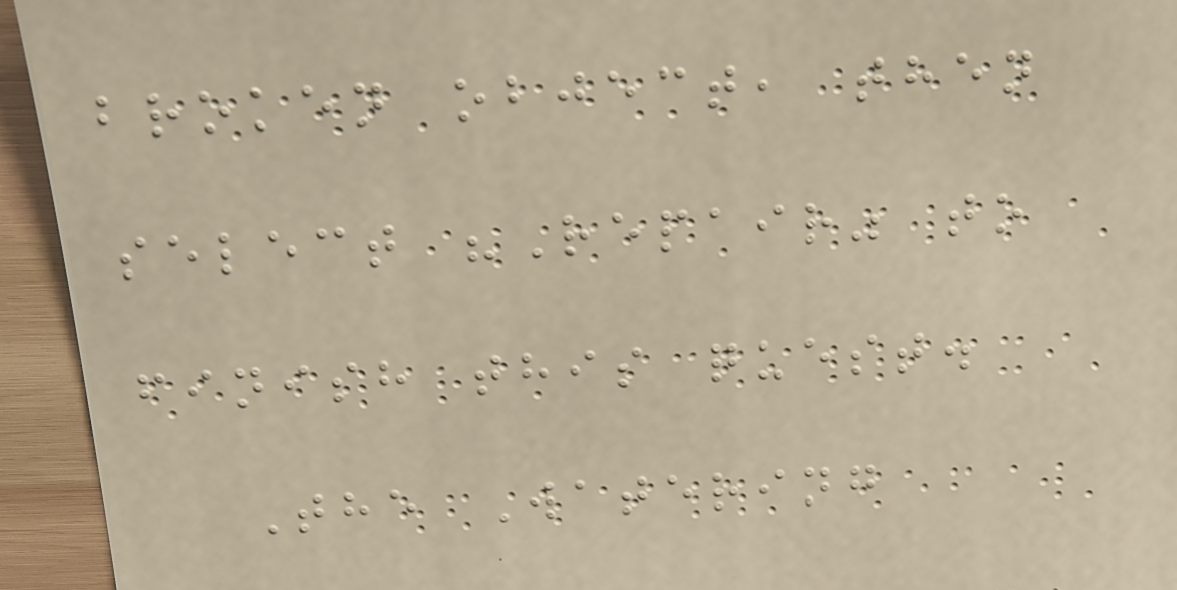broken object, then
select "Repair" to
finish this quest.
The Watering
